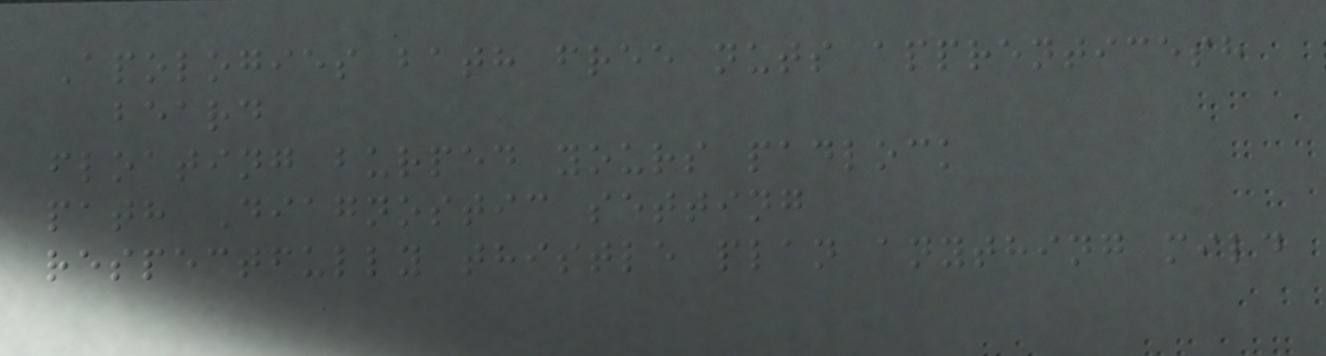Apologies bath free nuts apprenticesh
beard
floating burped yours padlock
path Diagnostic setting
respectfully thistle plan anything mild
